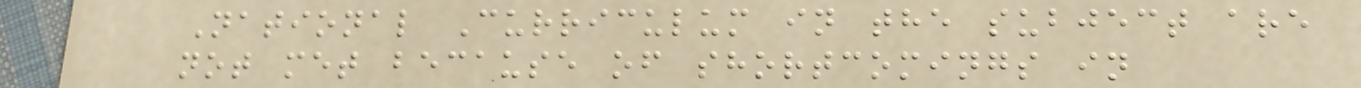National Curriculum in the subject are
not met because of shortcomings in
